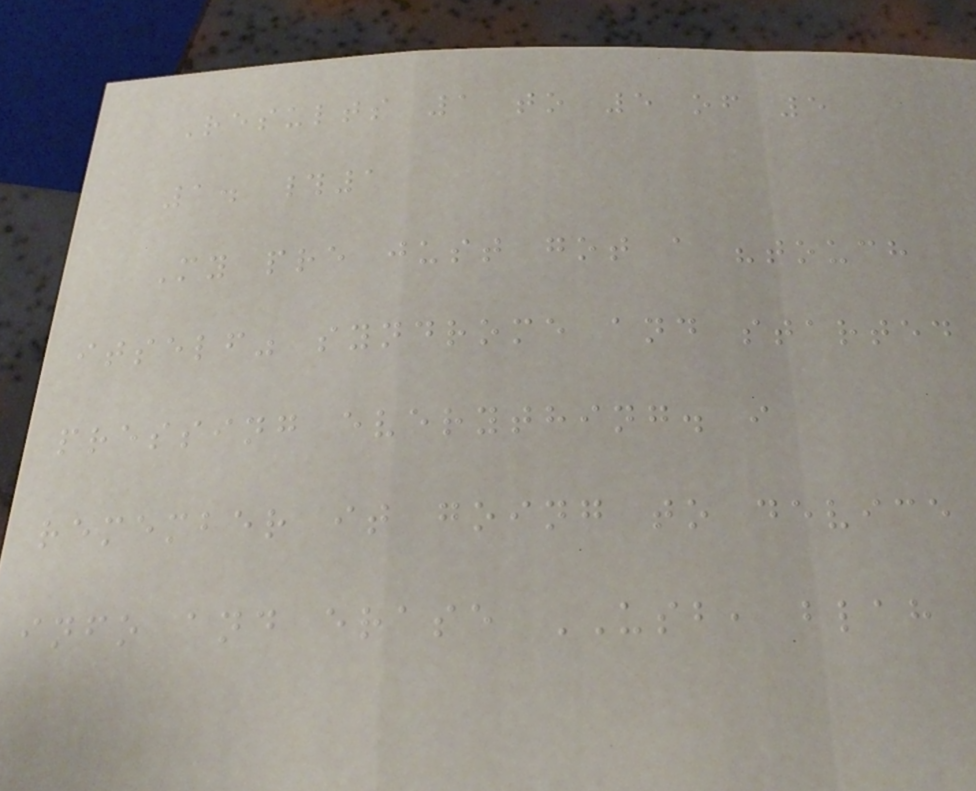Results 1 to 5 of 5
1. #1
My pre just got a "touch
itself" syndrome and started
pressing everything. i
remember it going to device
info and erase USB, blah
